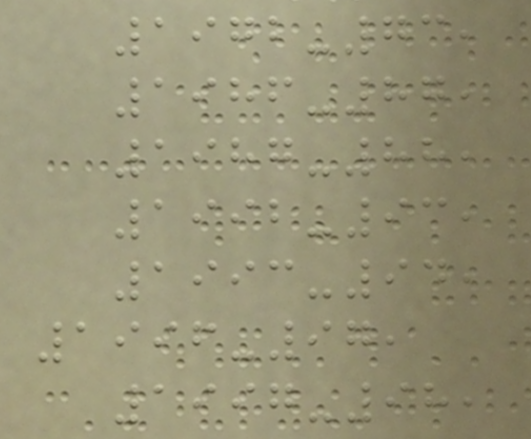1972-73,
1986-87,
1987-88,
1992-93,
1993-94,
1996-97,
1997-98,
